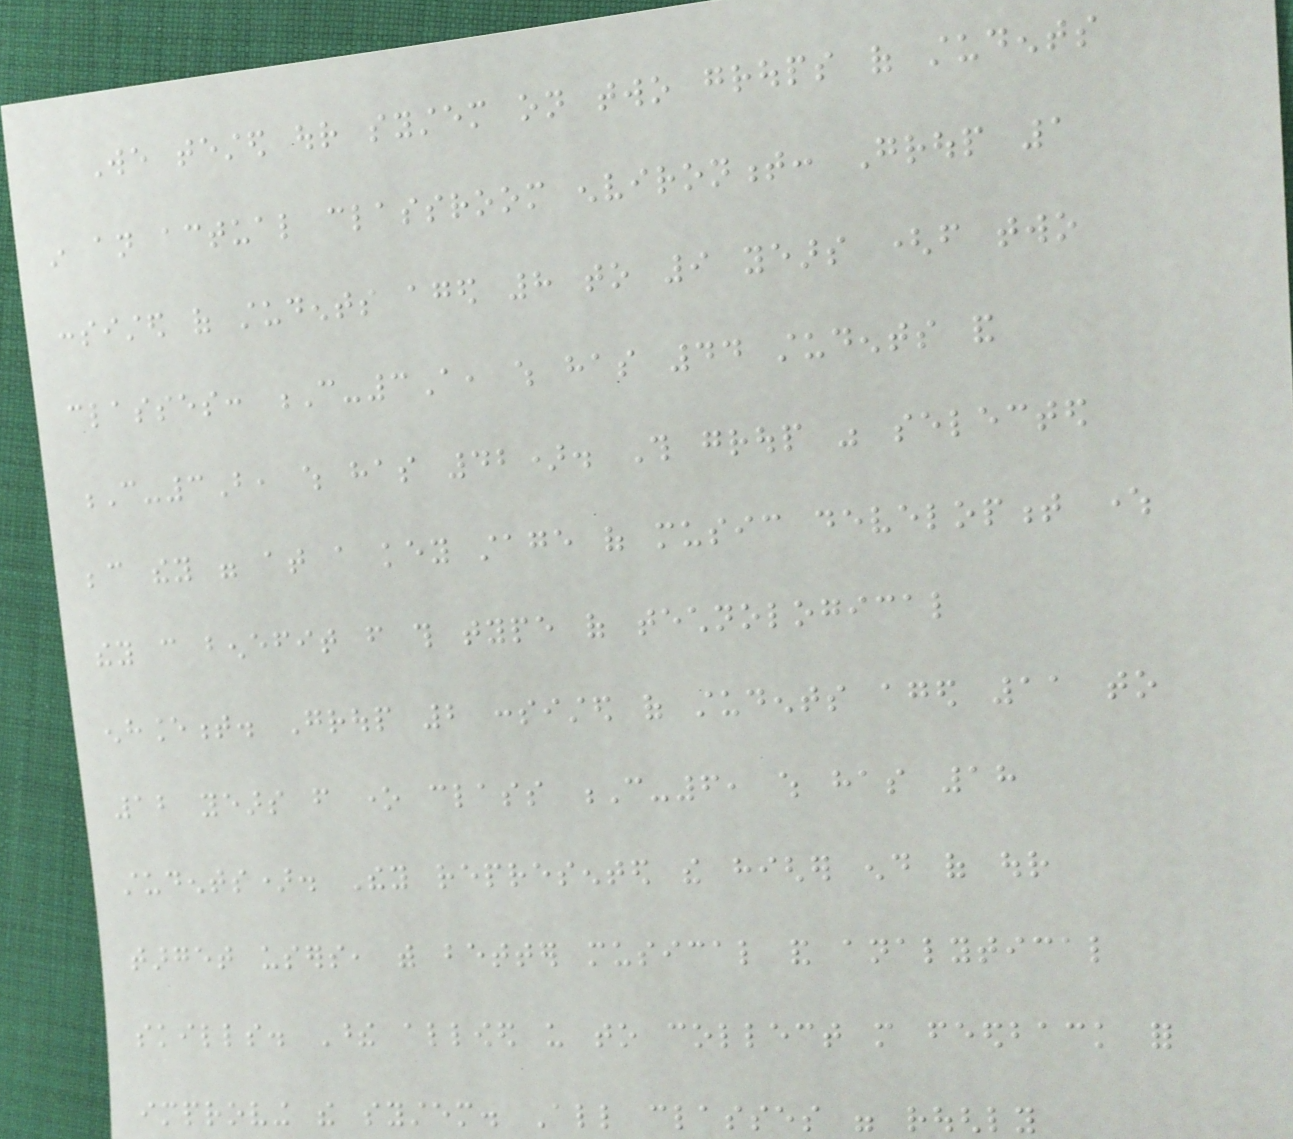We tested our system on two groups of students
in an actual classroom environment: Group 1
consisted of students aged 8 to 9 years (from two
classes: C-3A, which has 44 students and
C-3B, which has 42). This group was selected
because they were at a key stage of music development where
they can benefit from this type of technological
enhancement. Group 2 consisted of students aged 11 to
12 years from one class C-6, which has 18
students). They represented the higher end of our
target users, with better musical and analytical
skills. These allowed us to collect more feedback for
improving the system. All classes were roughly
